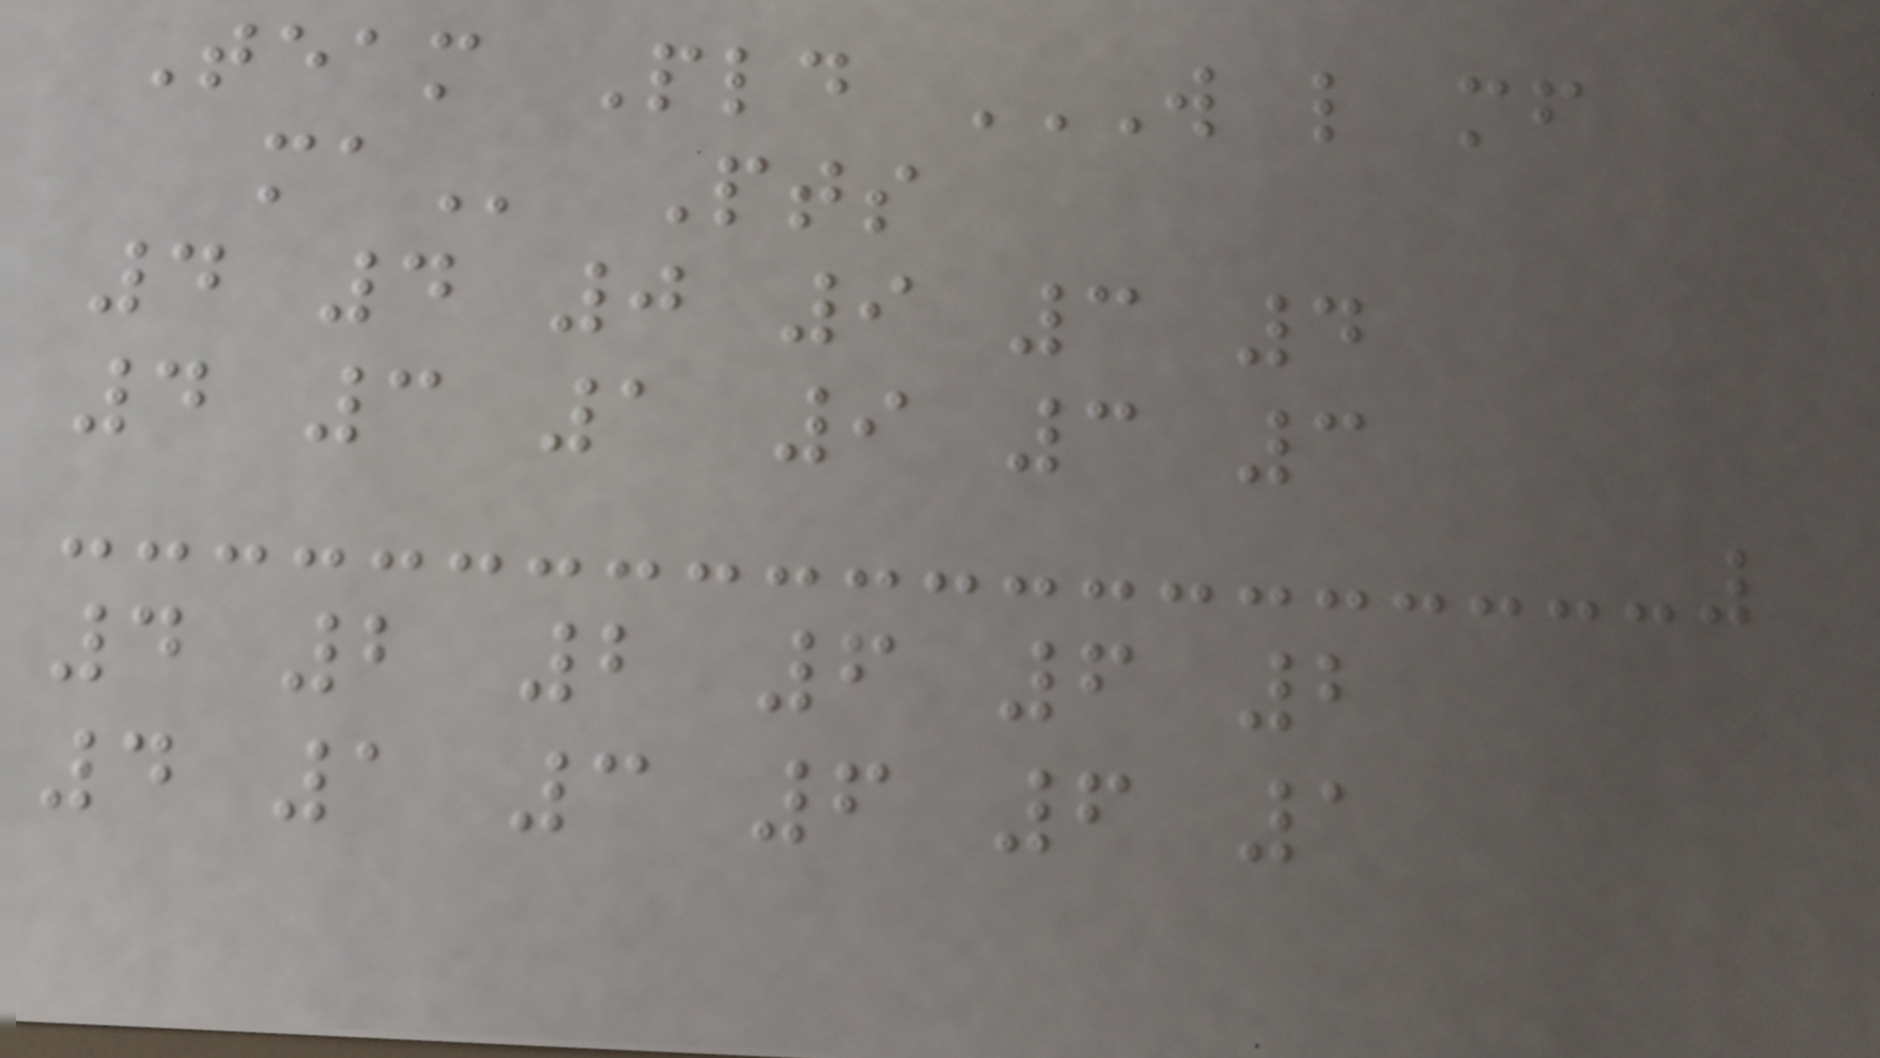Team Pld W L MF
MA Pts
4 4 0 9 3 4
4 3 1 9 3 3
4 2 2 6 6 2
4 1 3 6 6 1
